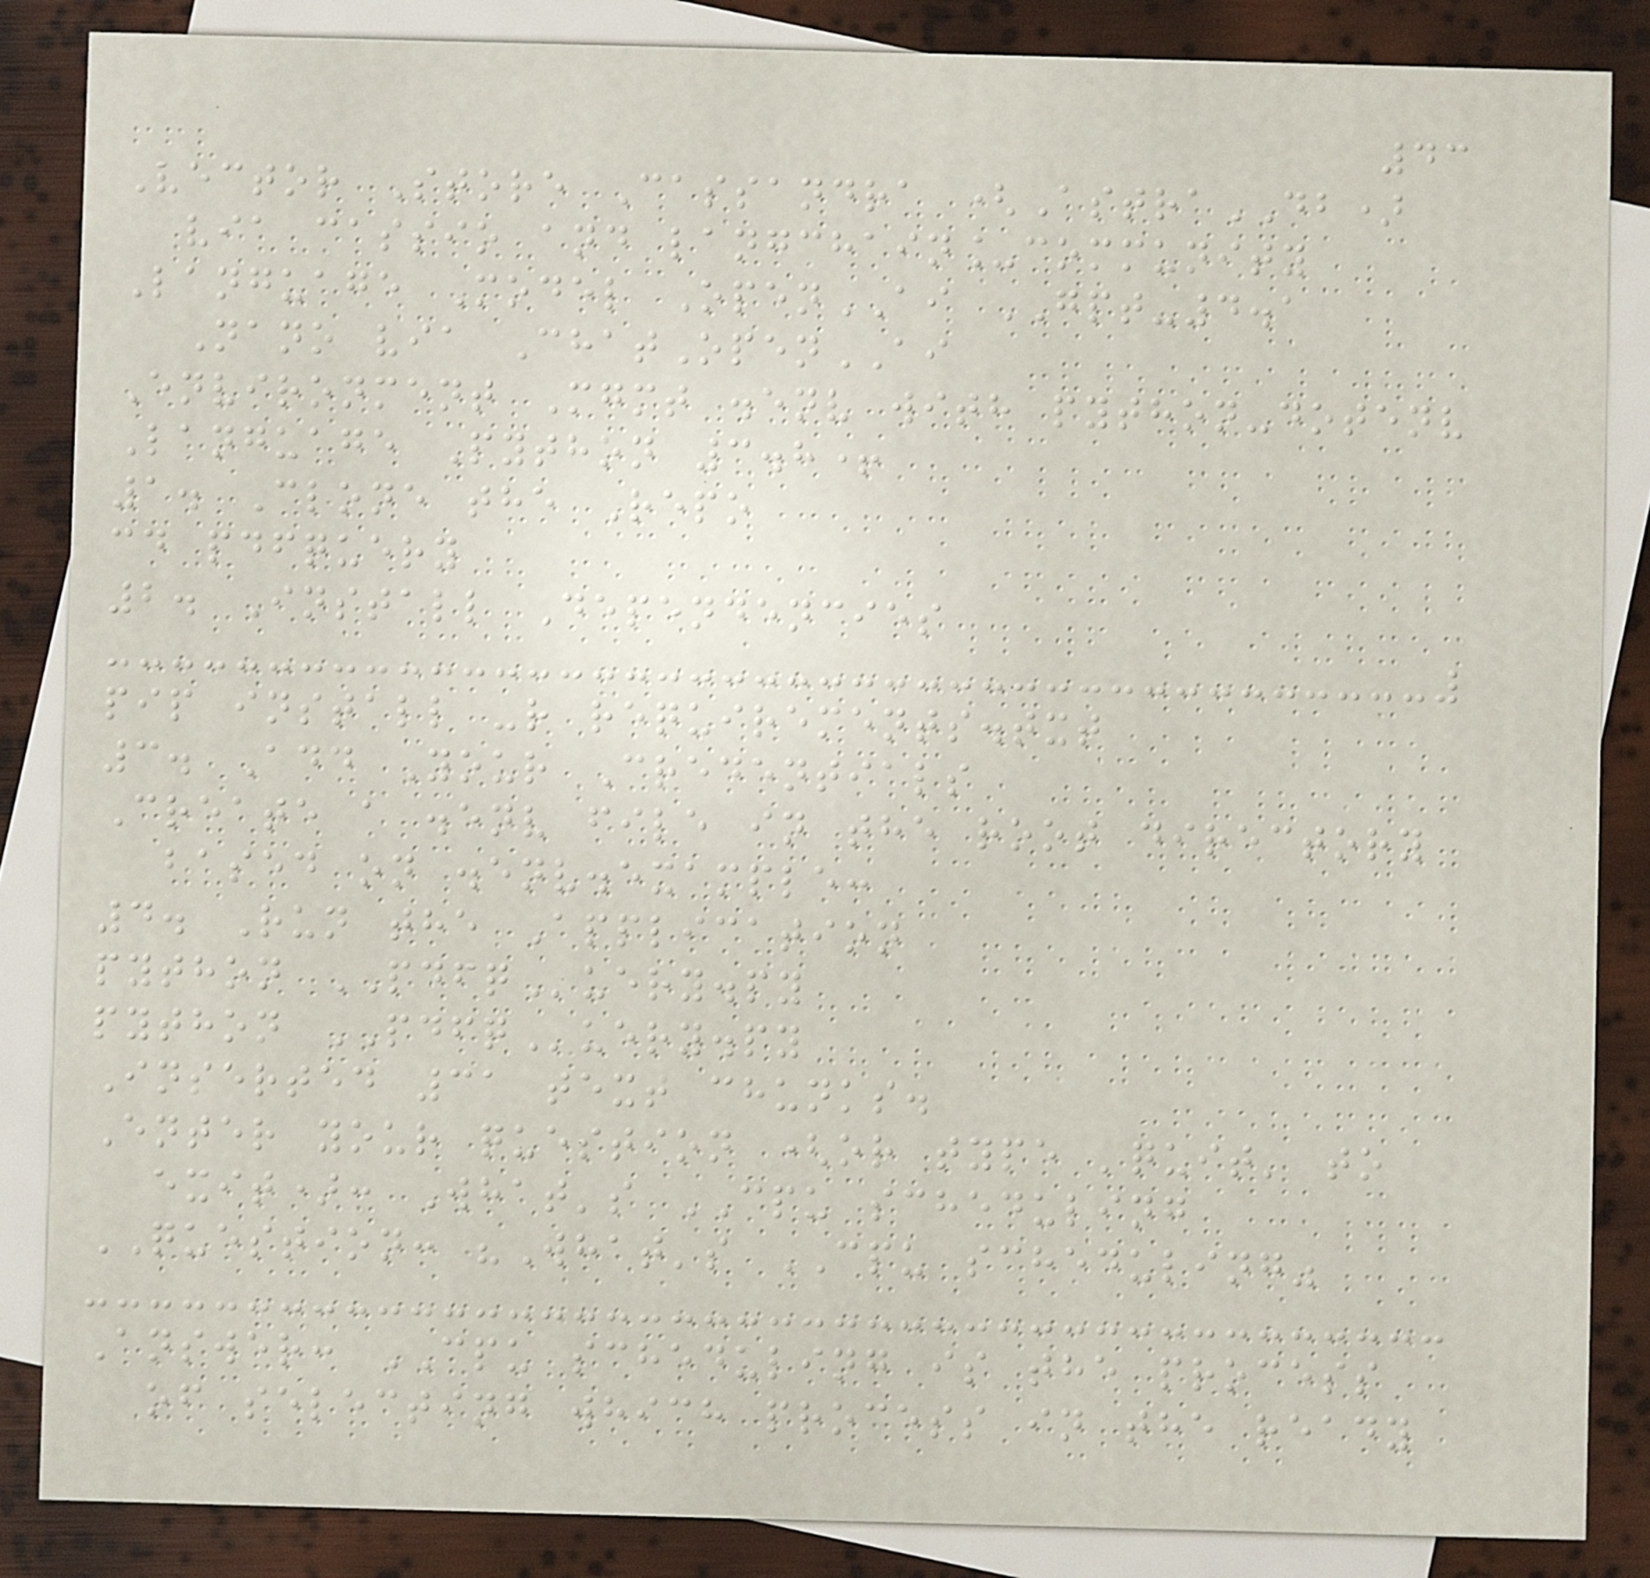43
Vector Store Cassandra (AstraDB)
via cassio and langchain_community
Language Model OpenAI GPT-4.1
Nano via ChatOpenAI
Environment Mgmt .env with python-dotenv
Language Python 3.8+
1. Clone the Repo
cd pdfquery
2. Install Dependencies
pip install -r requirements.txt
3. Add Your Credentials
Create a .env file in the root directory
based on .env.example:
4. Run the Application
python PDFQuery.py
python PDFQuery.py
Inserted 31 text chunks.
Enter your question (or type 'quit' to
exit): What's CPU scheduling
QUESTION: "What's CPU scheduling"
Answer: CPU scheduling is the process
of selecting which process in the ready
